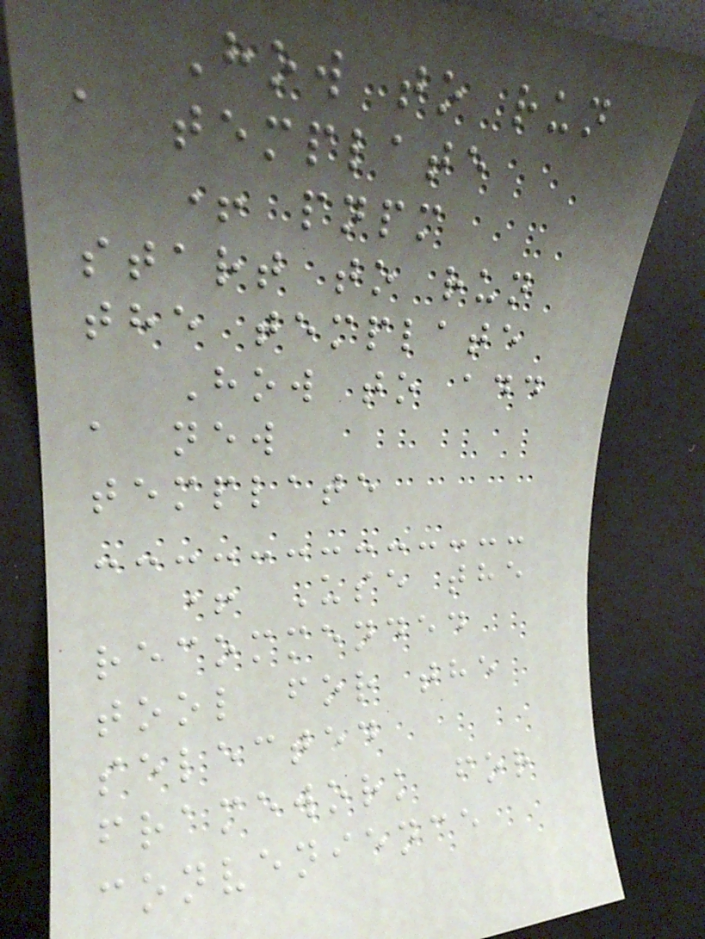How to run
a template
+ pnpm
start to run
the template
How to add
a new
template
+ Use the
recommended
tool for the
selected
framework for
convenience
